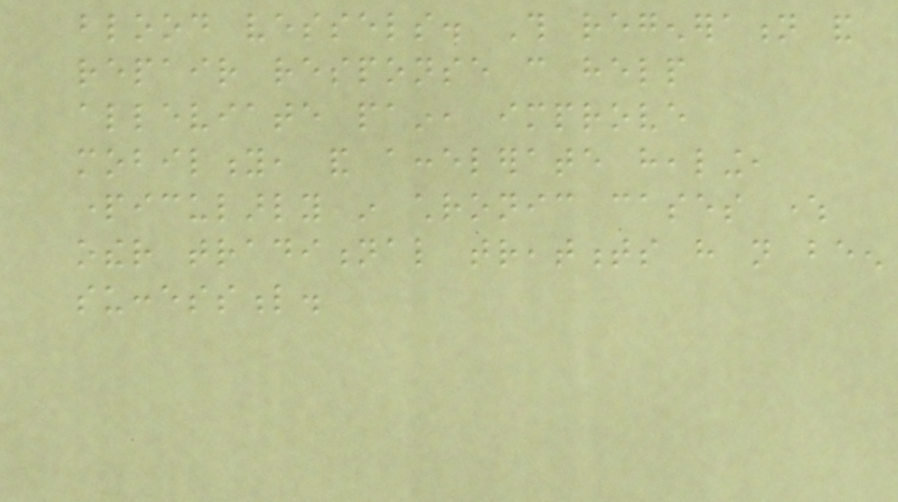blood vessels. This regeneration and
repair response can help
alleviate pain, improve
mobility, and accelerate healing,
particularly in chronic cases where
other traditional treatments have not been
successful.
